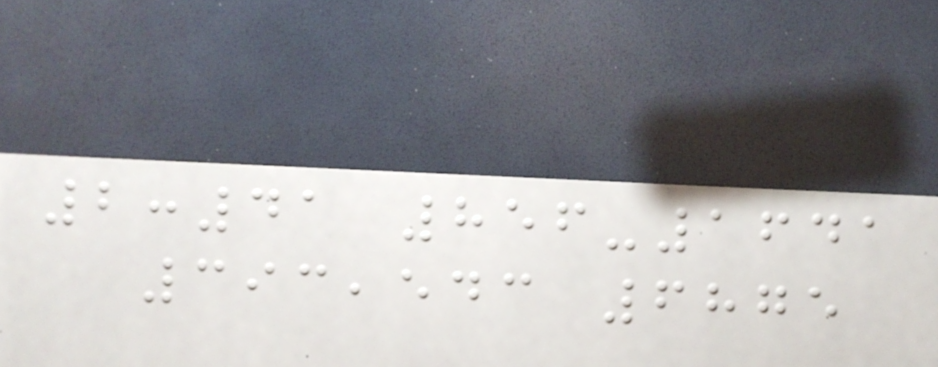2:41 856-1641
393,543 6875
